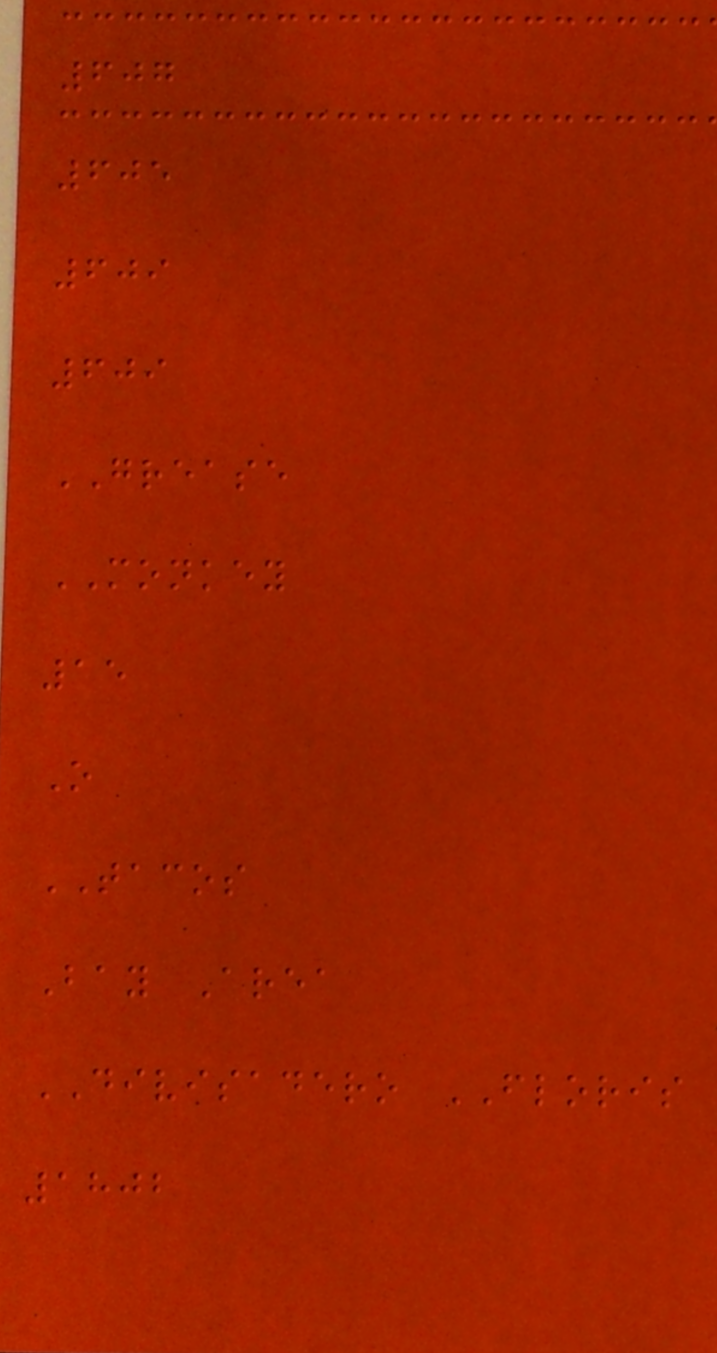607
605
609
609
GREASE
MONKEY
15
O
TACOS
Bay Area
DIVISADERO FLORIS
1802
